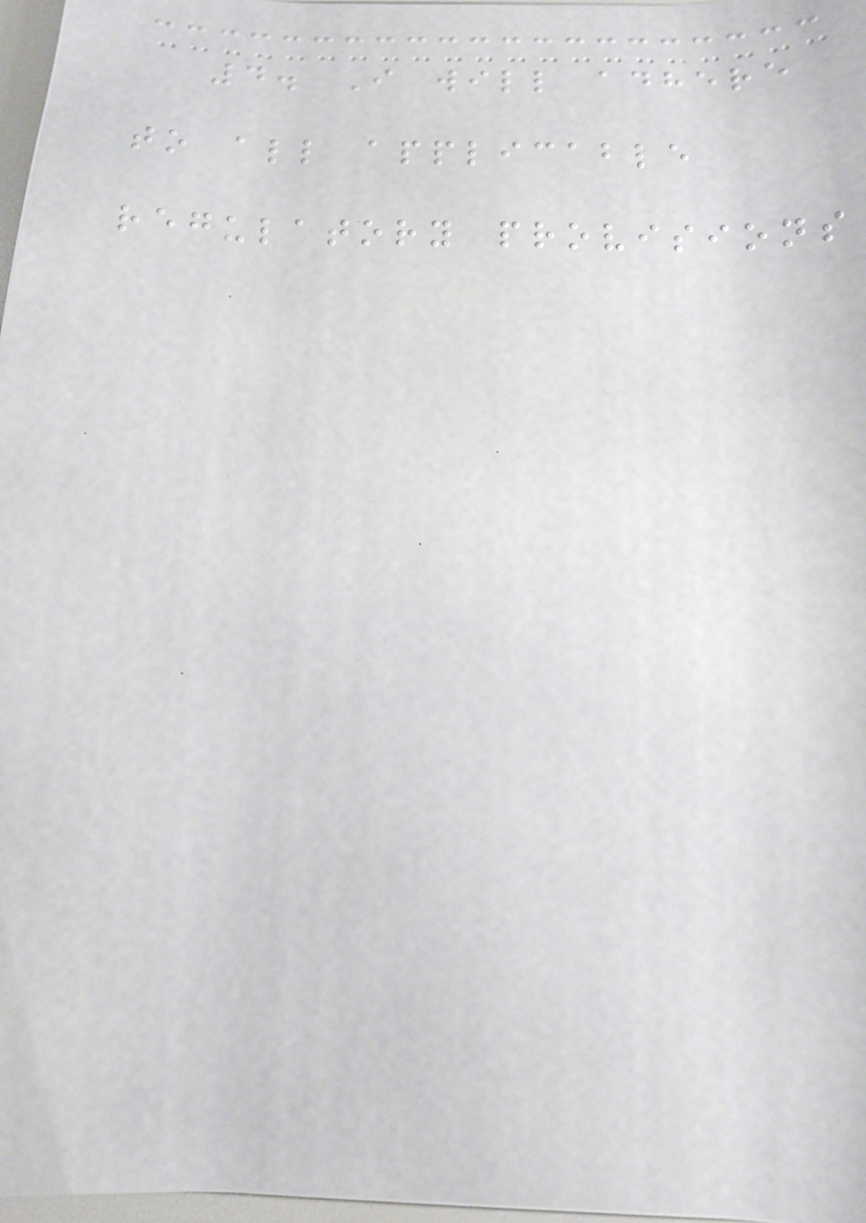4. I will adhere
to all applicable
regulatory provisions
